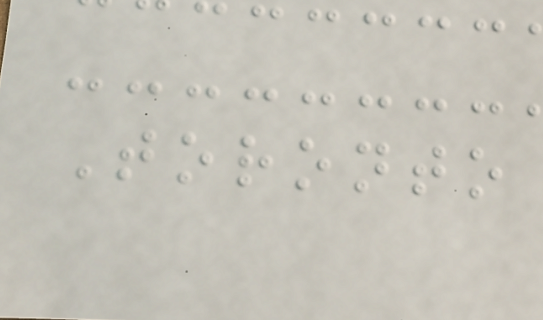Toronto
